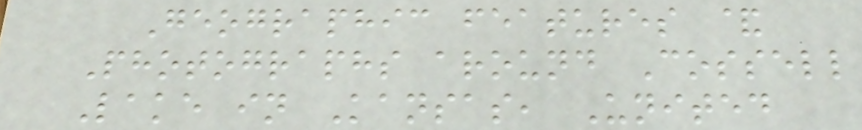Geographic features &
Photographs around Cossell
Lake in Kansas, United
